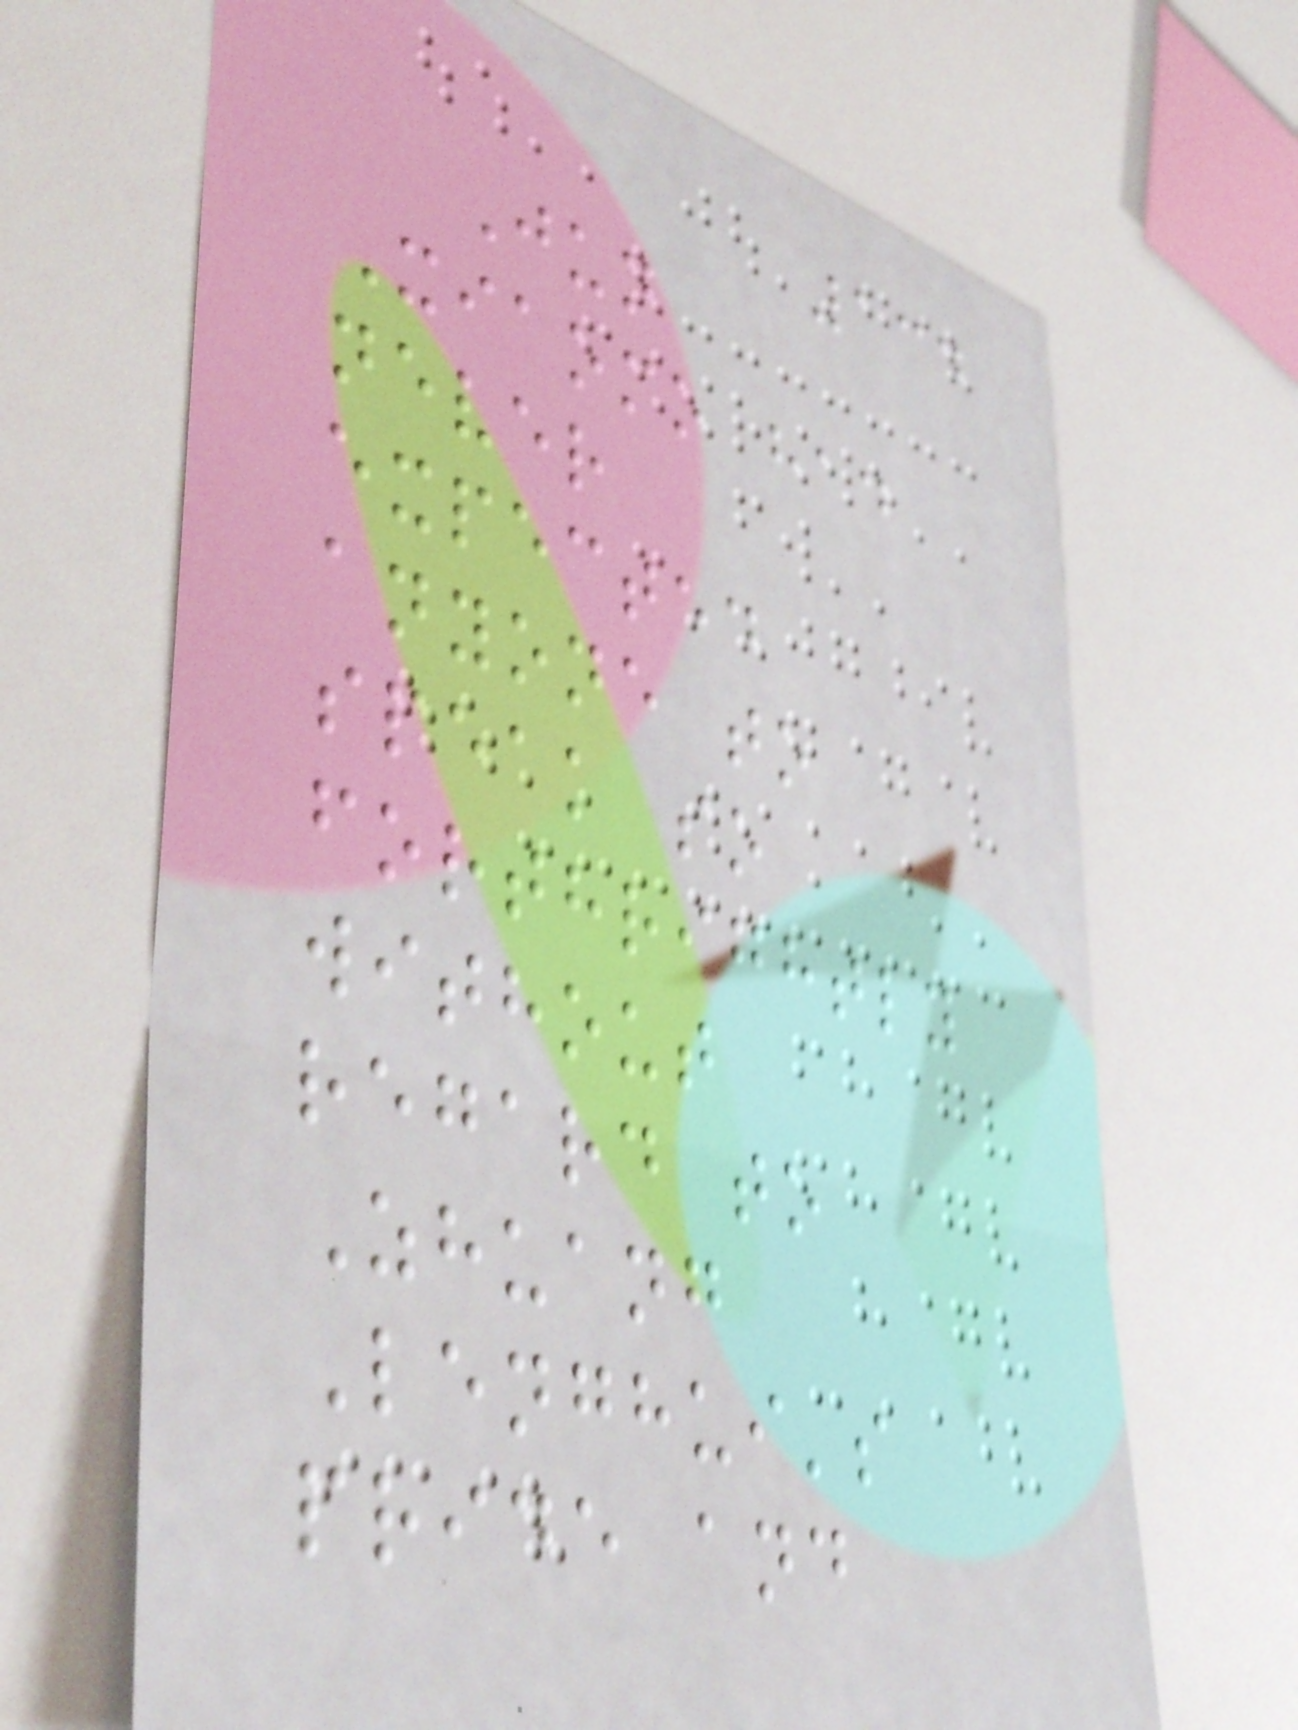134
Jun
Xiaomo had
never
expected
anyone to
speak so
forthrightly
without
regard to
Zhuang
Lenghui's
pride and
